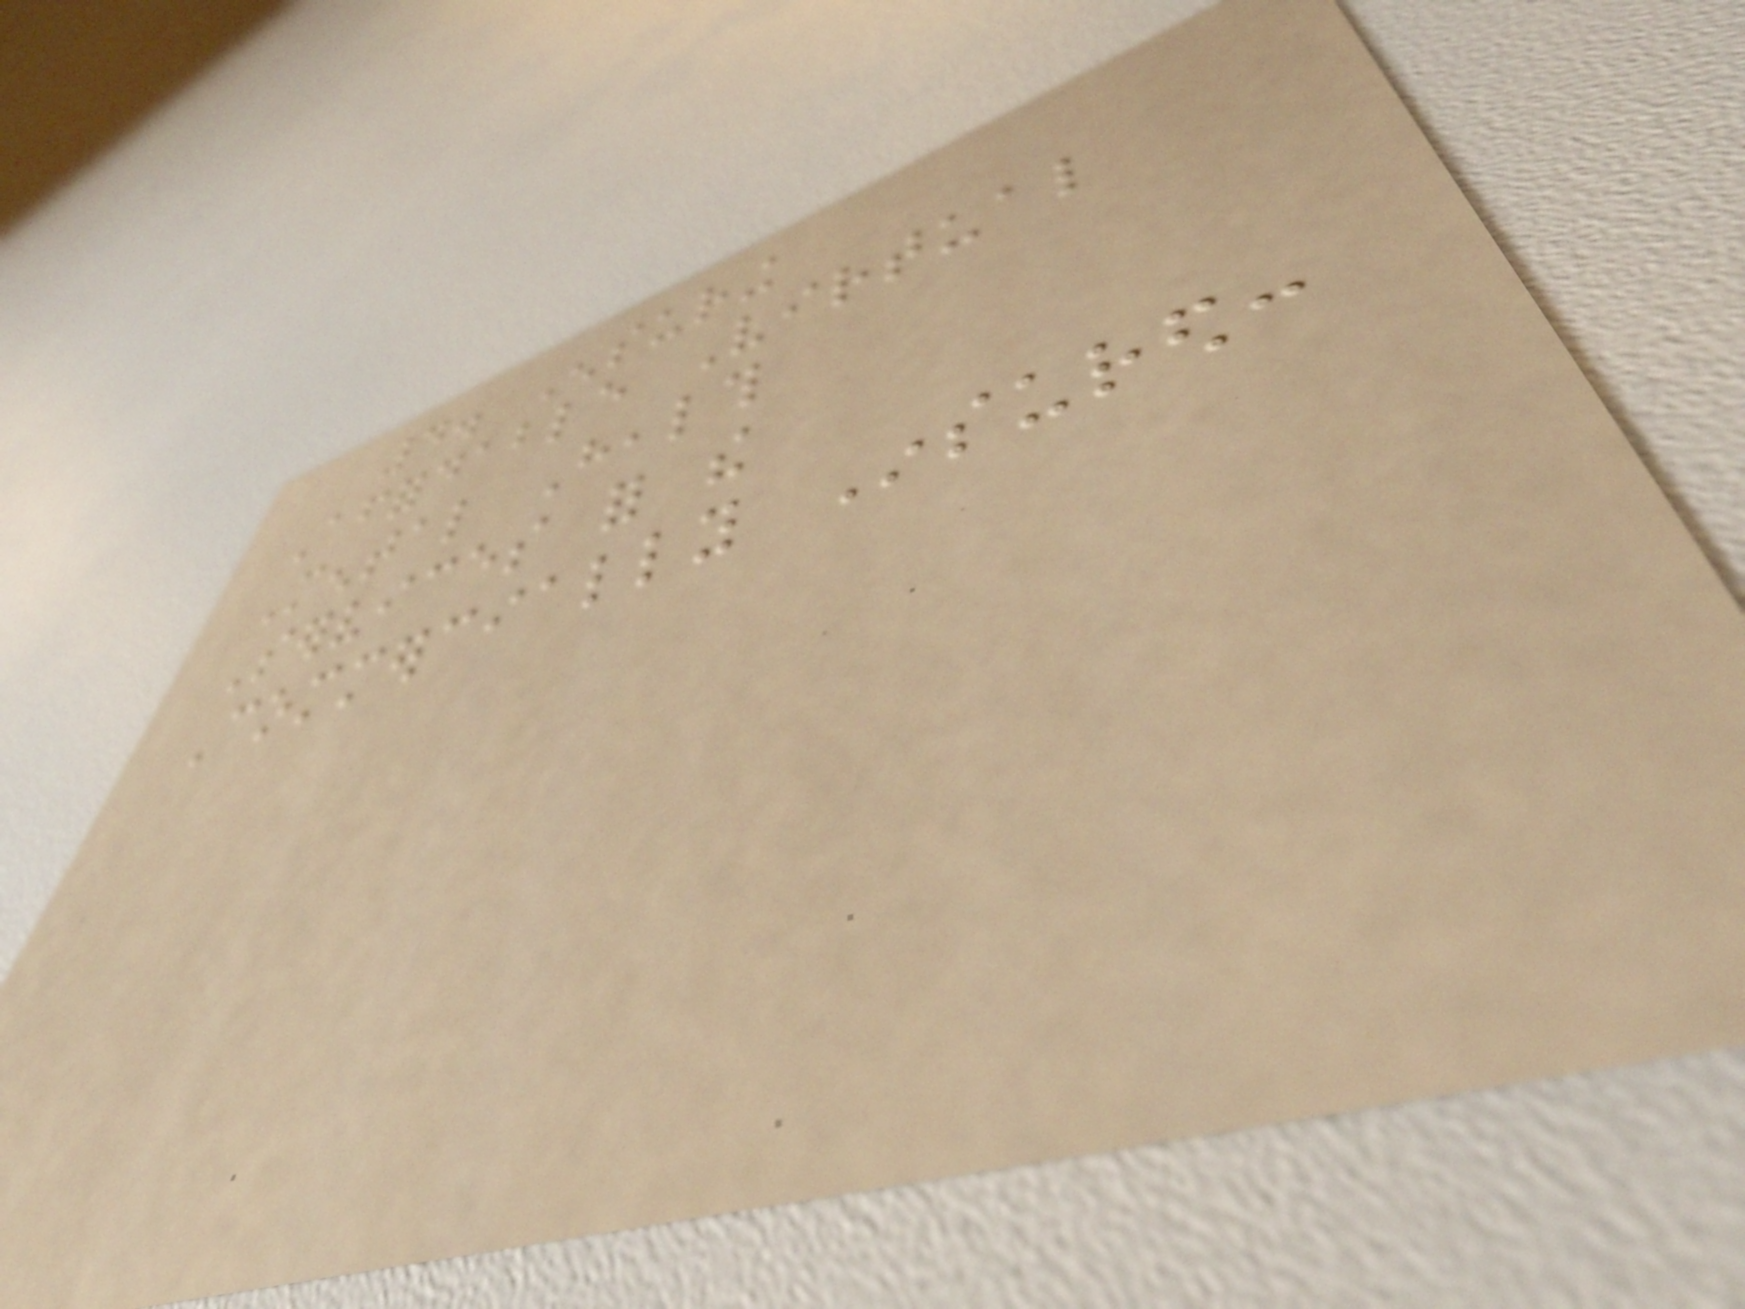4. Ensuring
Affordable Virtual
Mental Health
Services for the
Commercially Insured:
